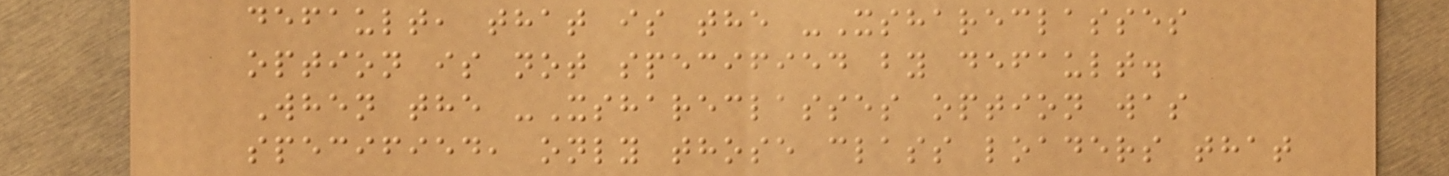default, that is the -Xshareclasses
option is not specified by default.
When the -Xshareclasses option was
specified, only those class loaders that
